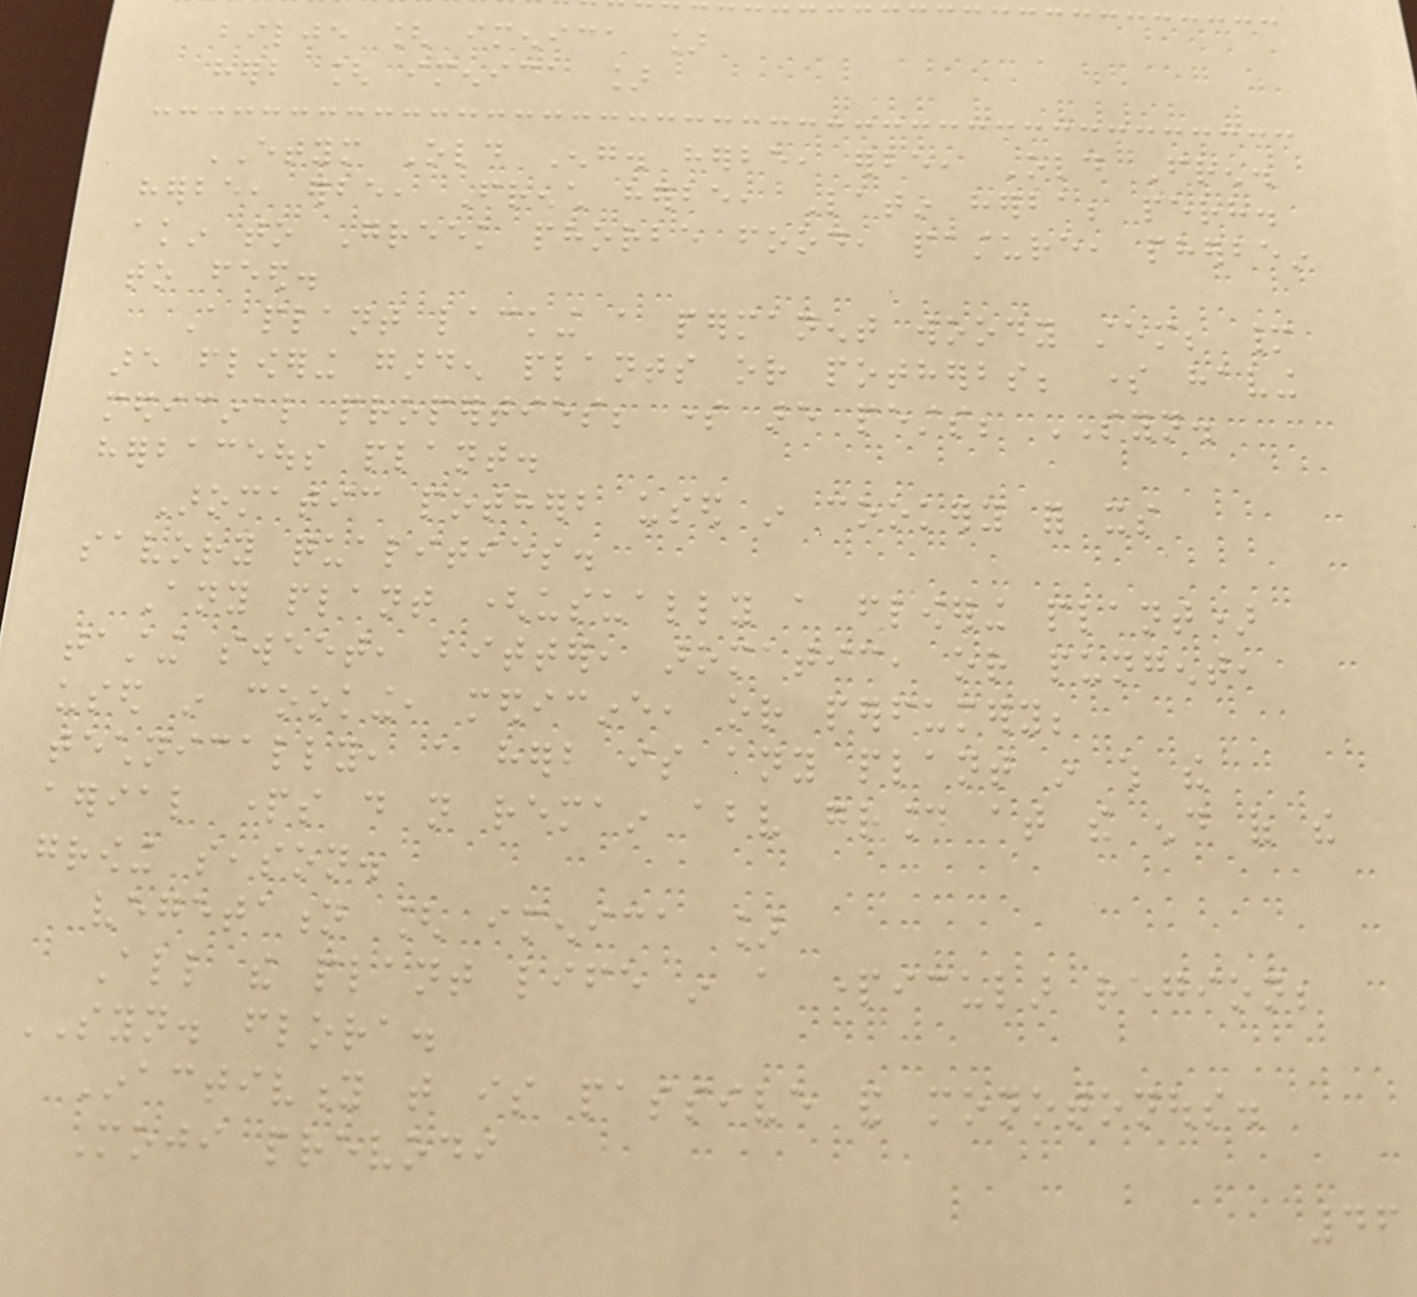bilje [ imenica ]
herb [ imenica ]
ETYM Old Eng. herbe, erbe, Old Fren.
herbe, erbe, French herbe, Latin herba; perh.
akin to Greek phorbe food, pasture, pherbein
to feed.
A plant lacking a permanent woody stem; many
are flowering garden plants or potherbs; some having
medicinal properties; some are pests; SYN.
herbaceous plant.
Aromatic potherb used in cookery for its
savory qualities.
Any plant (usually a flowering plant)
tasting sweet, bitter, aromatic, or pungent,
used in cooking, medicine, or perfumery;
technically, a herb is any plant in which the
aerial parts do not remain above ground at the end of the
growing season.
vegetation [ imenica ]
All the plant life in a particular region;
SYN. flora.
Inactivity that is passive and monotonous.
Moji prevodi
46
